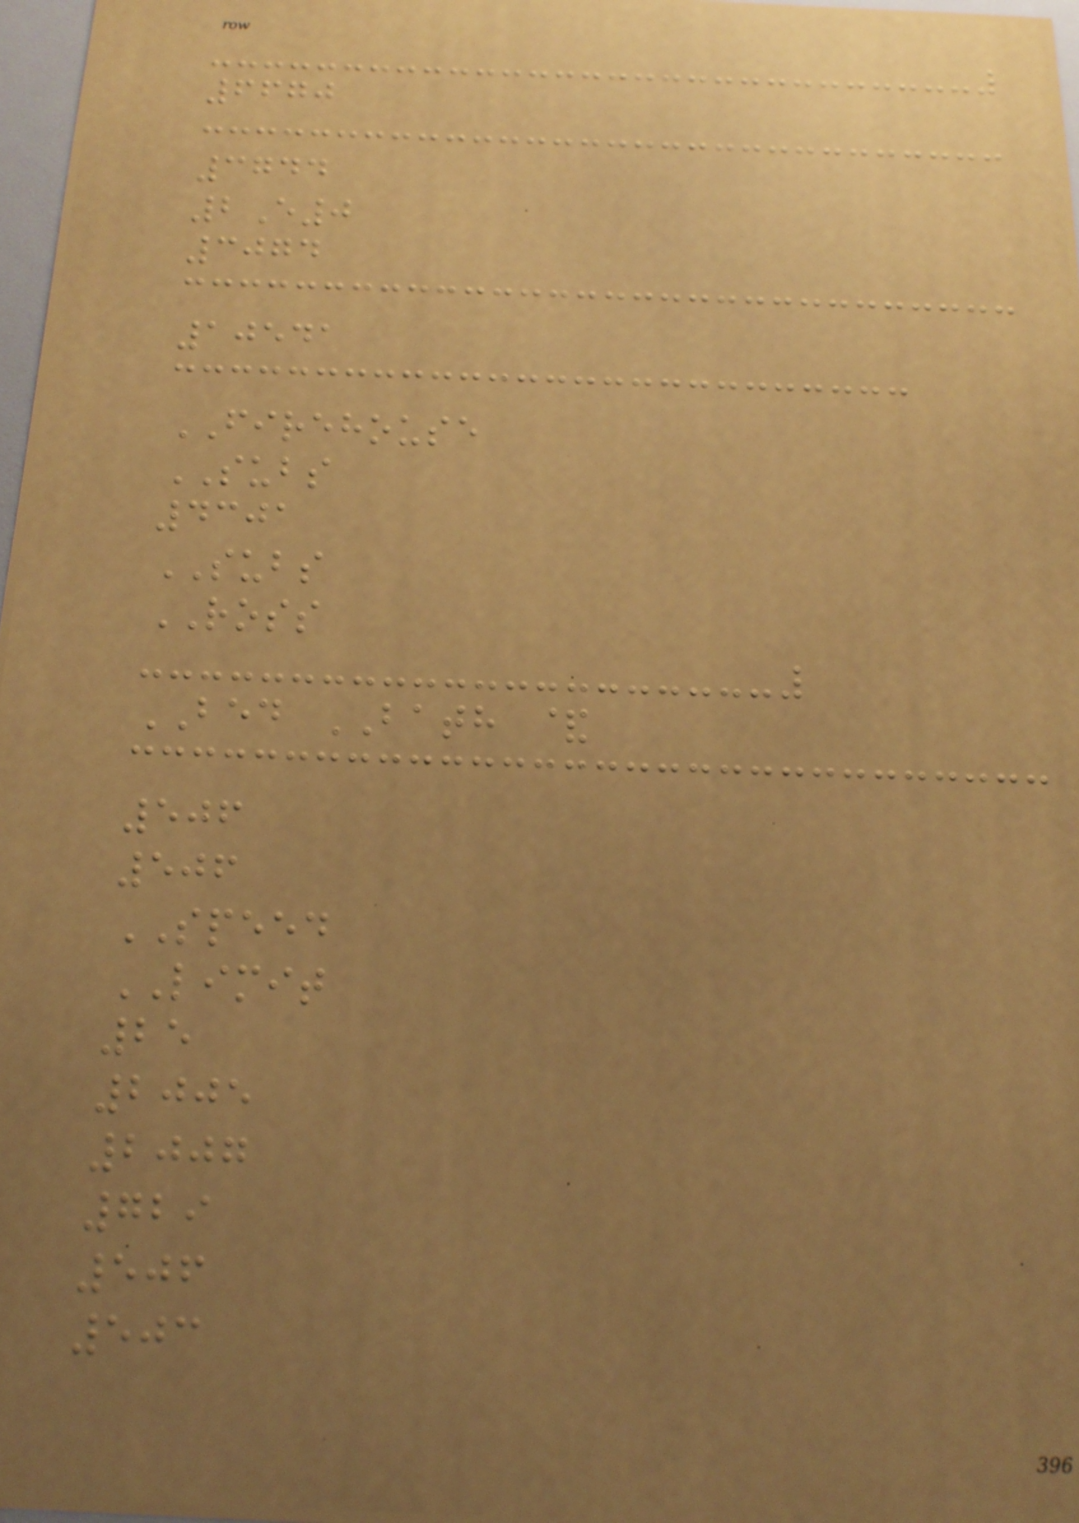6670
3744
2E0
3074
10541
FIREHOUSE
SUBS
4301
SUBS
ROSS
BED BATH &
506
506
SPEED
LIMIT
25
2005
2007
729
506
503
